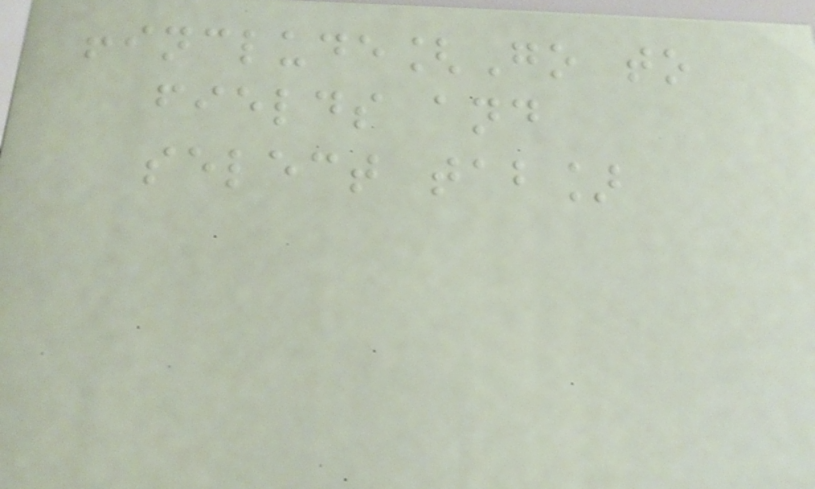!include[Go to
fields and
select tab]
